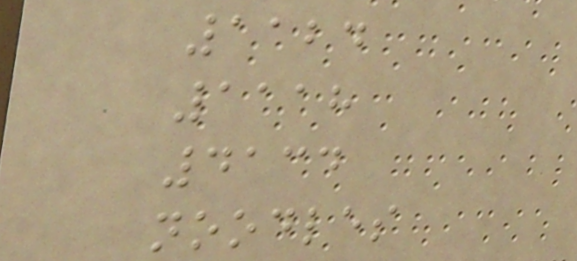1124
1118
4134
noodles
